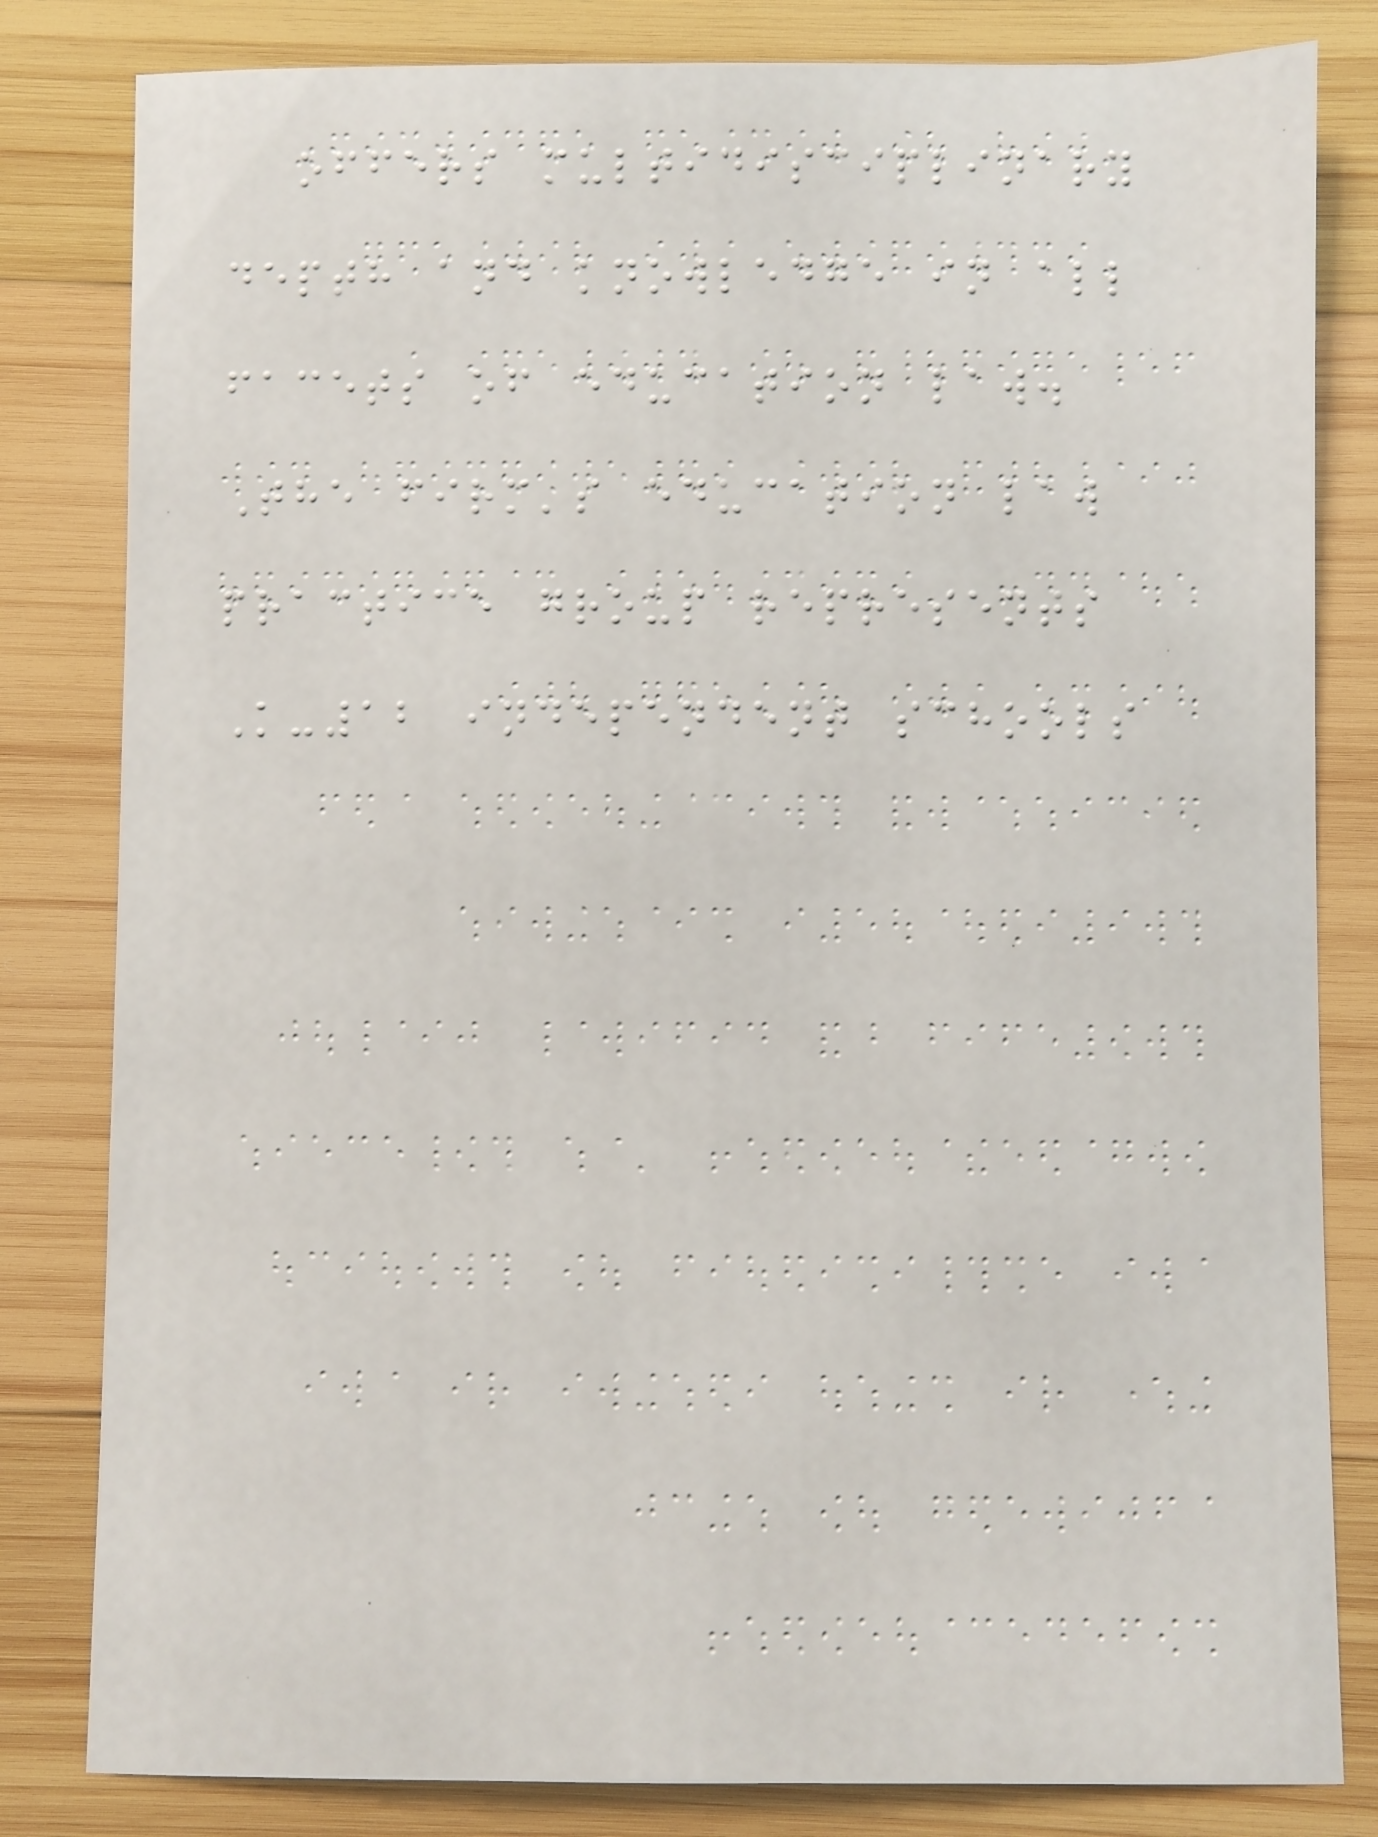offers multidisciplinary
depth and knowledge in all
facets of education law.
The firm's education law
practice group represents
K-12 independent schools
